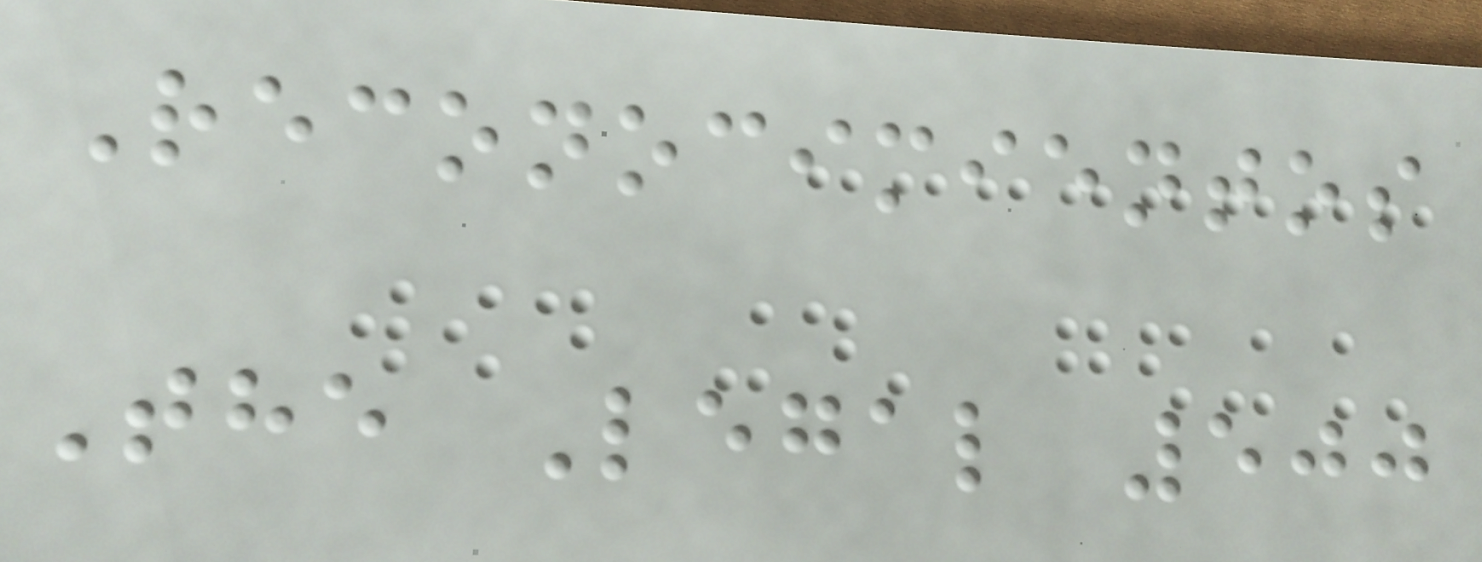Reconocimientos
The Legal 500
